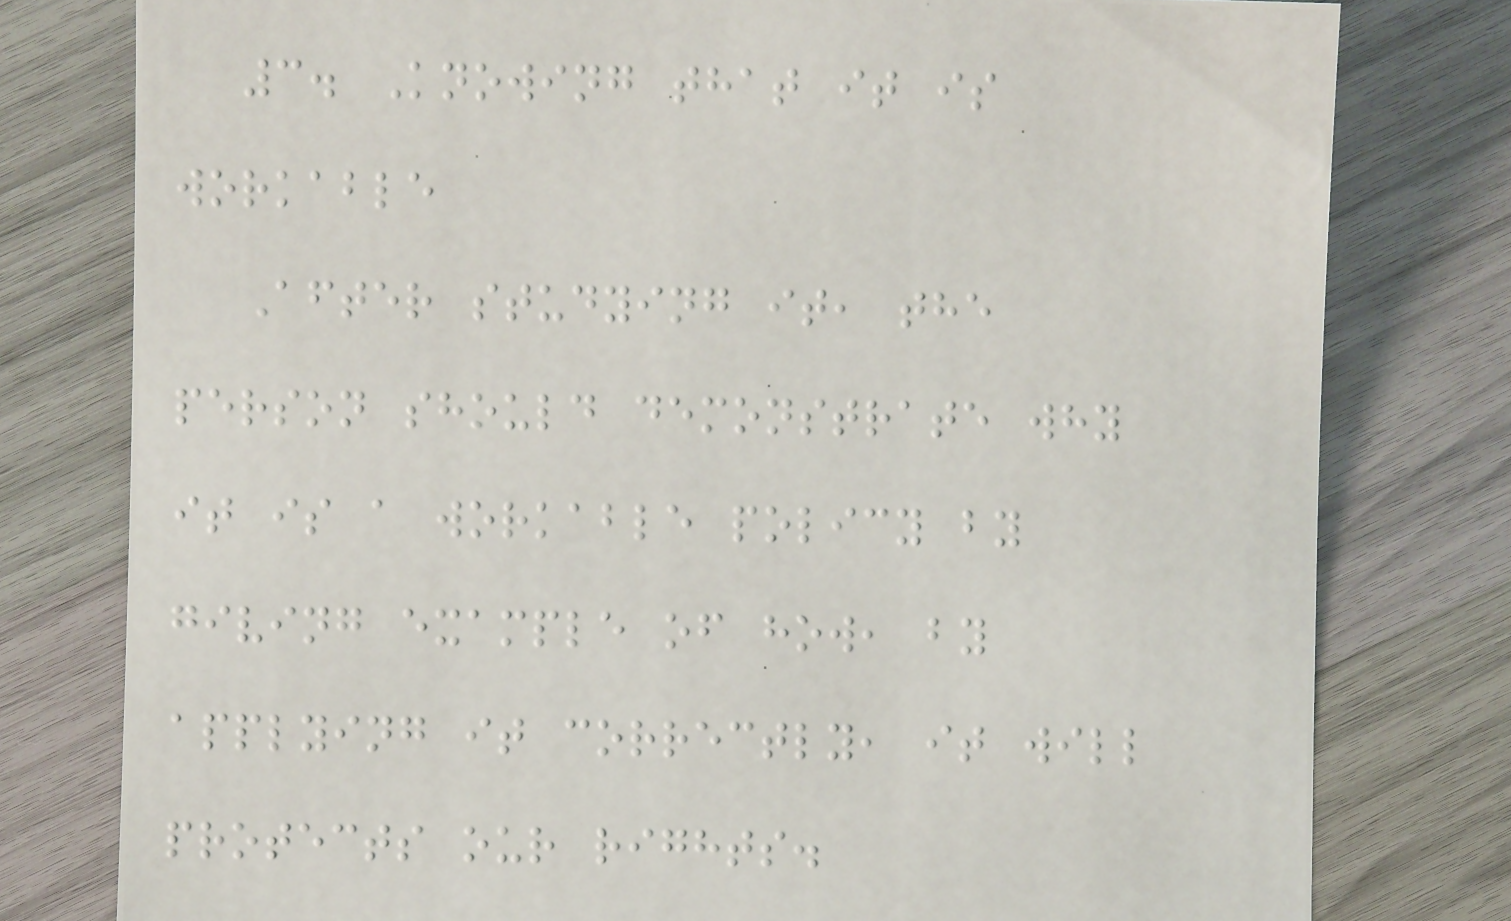3. Knowing that it is
workable
After studying it, the
person should demonstrate why
it is a workable policy by
giving example of how, by
applying it correctly, it will
protects our rights.
